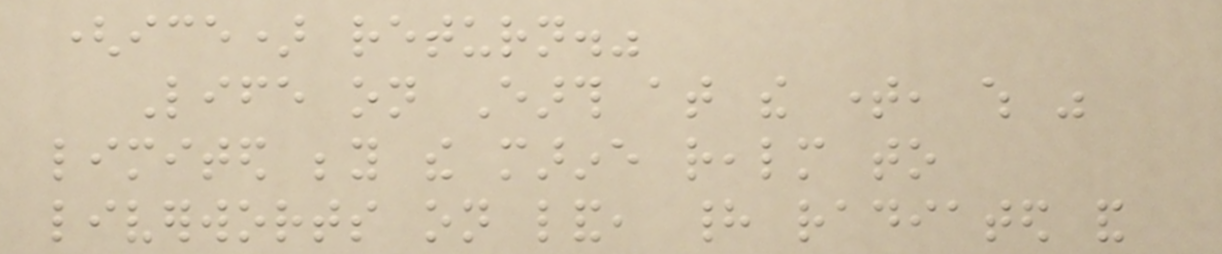(ice) return."
Life on Earth at the time, which was
limited beyond the marine realm to
liverworts on land, had radiated and
